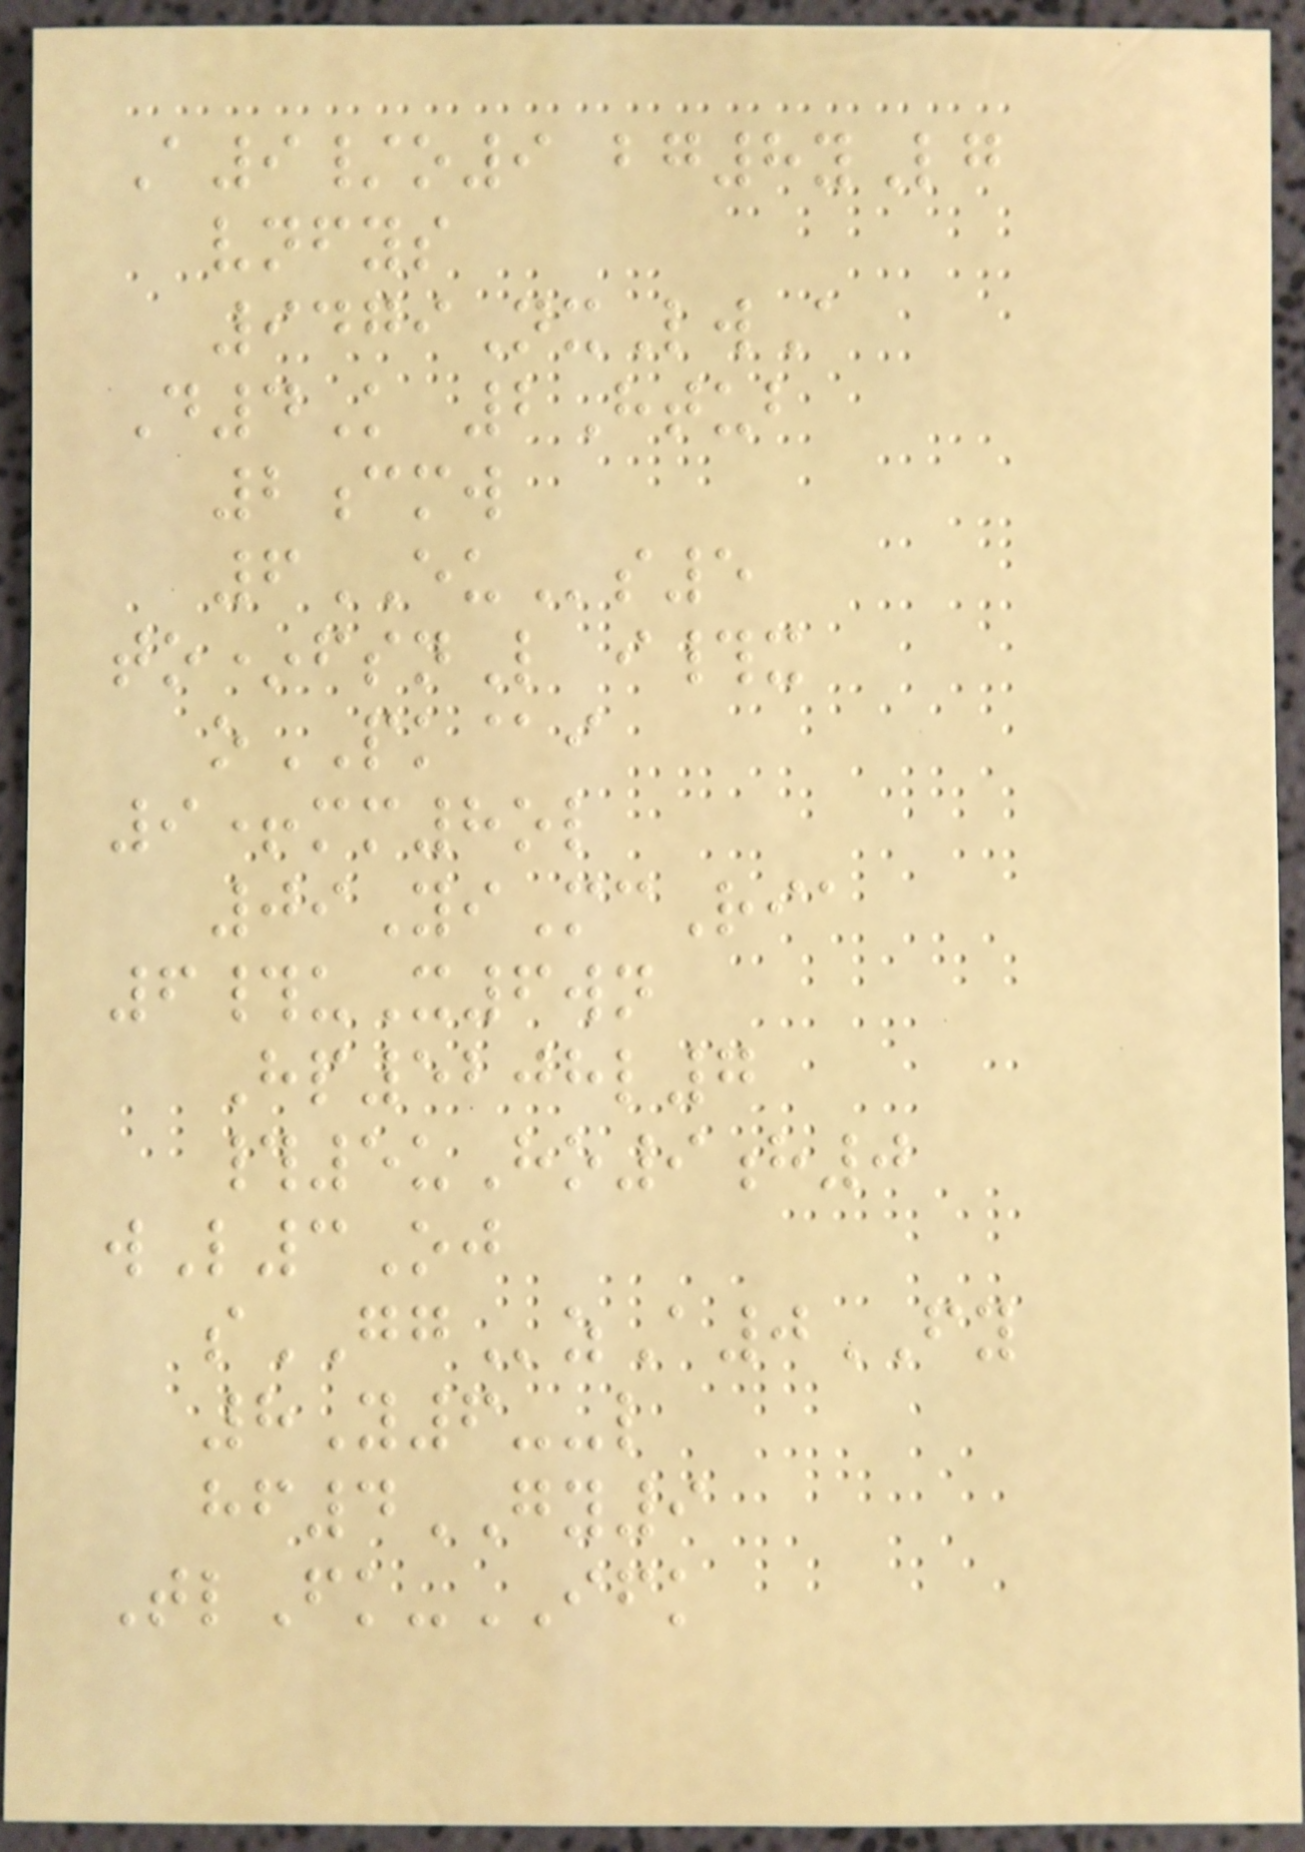A9/o9 bg8yLg
vnfys
9479NxLwA
D4K 2Htub
2cmw
6EUs5
to*fsnL i#x
oPK@i
9+mm8ol
09YiMcRia
6#uX6wn
Hp5208l7
#5uHo9h0
wL3Oj
sGGzA0FY
8Y6--l
hf4GY9
TlFk-IFK
